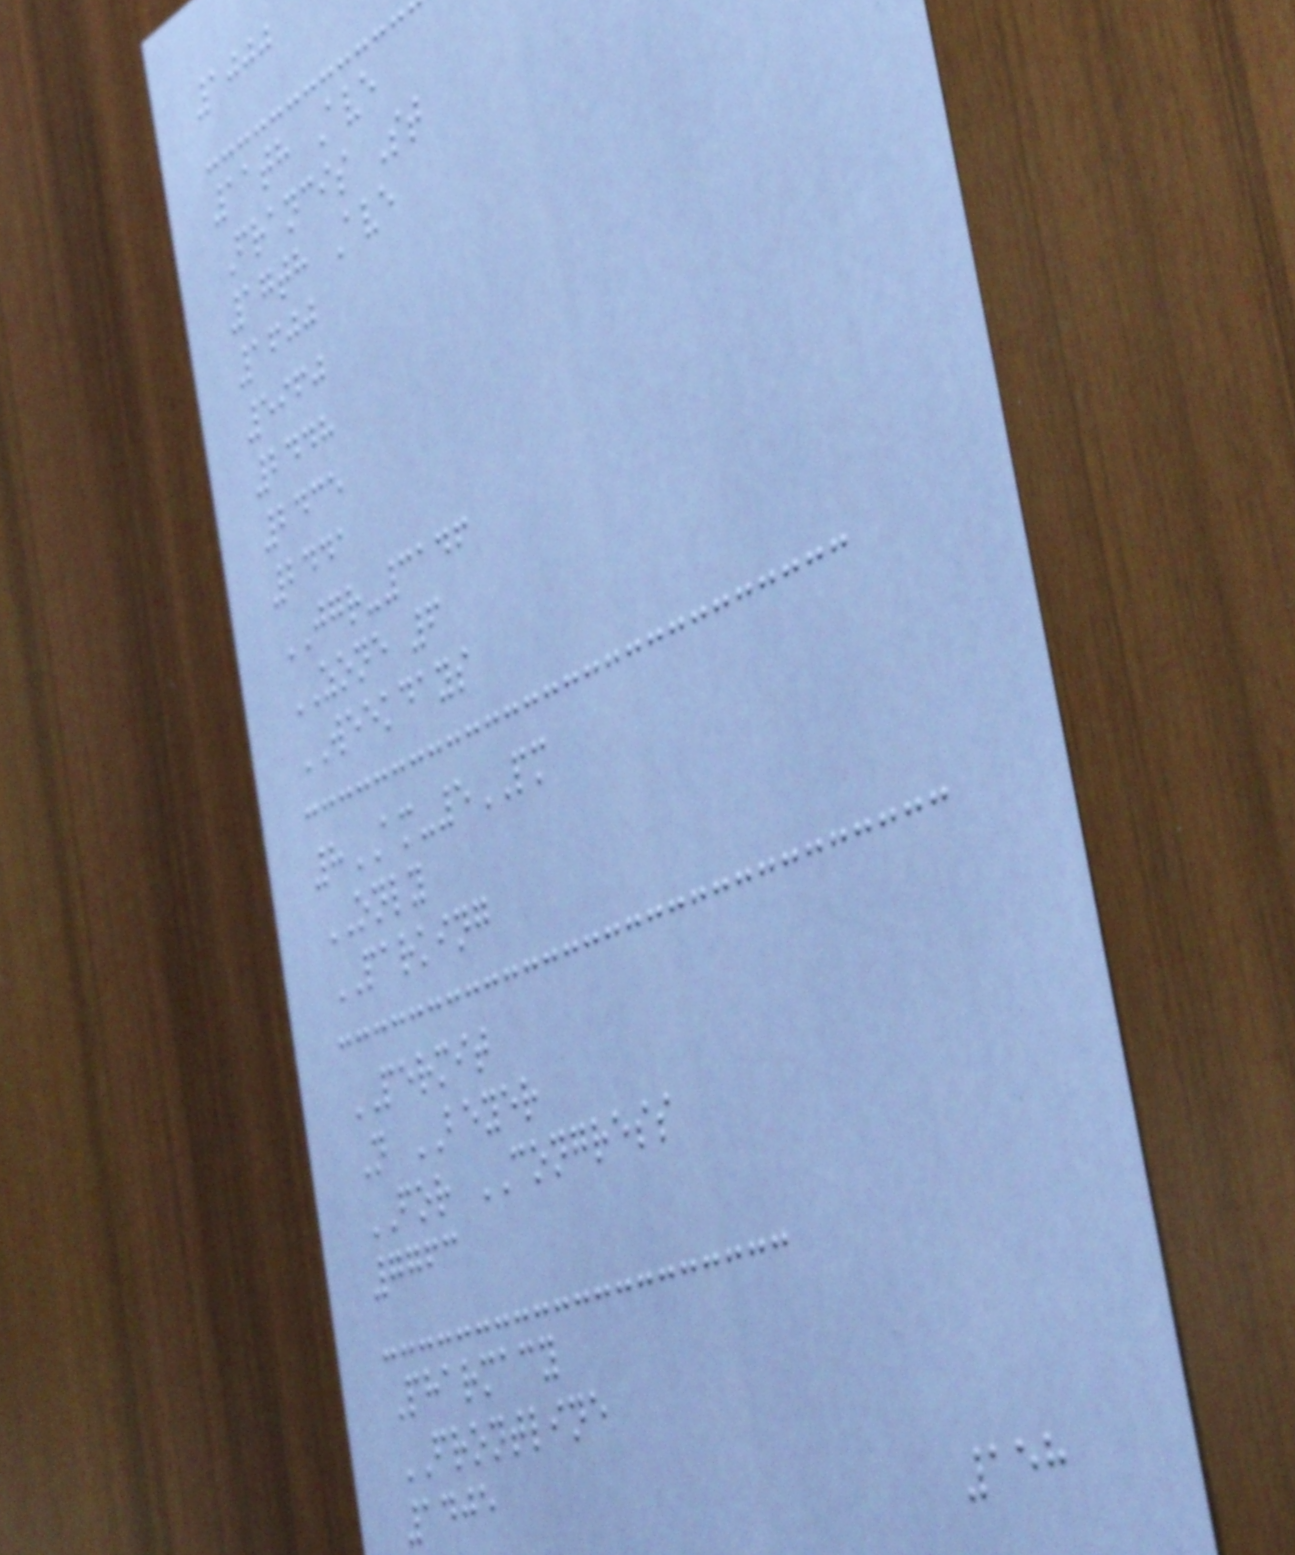1000
11th Ave
Francis St
17th Ave
1600
5960
2448
2435
2441
JGR-3146
ZONE 6
WEEKDAYS
8AM-5PM
ONLY
PARKING
PERMIT
N BEYER
FOR CONGRESS
7763
Pharmacy
FRONTLINE
1405
158
